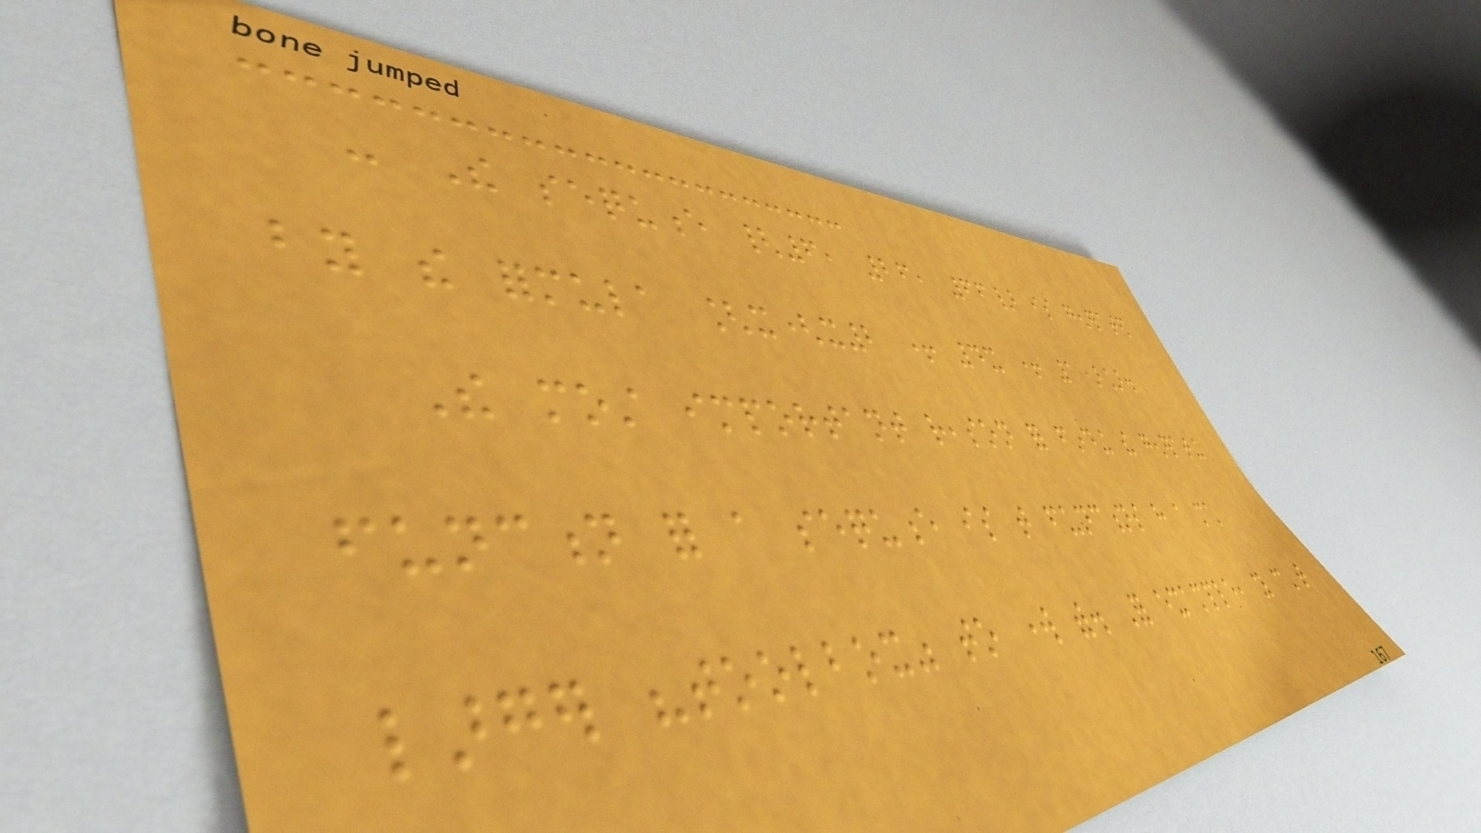- The sequence {6, 26, 66} is generated
by the formula [x(x2 + 4x + 1)].
The most important reason for finding the generating
function for a sequence is that functions have a much
larger "toolbox" to work with. For example, you can't
